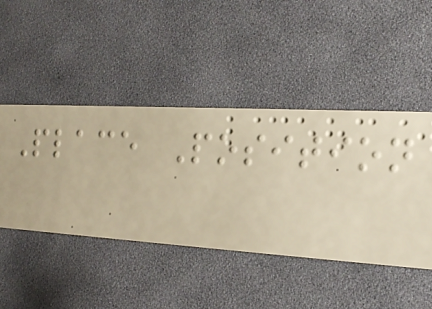Place Position
